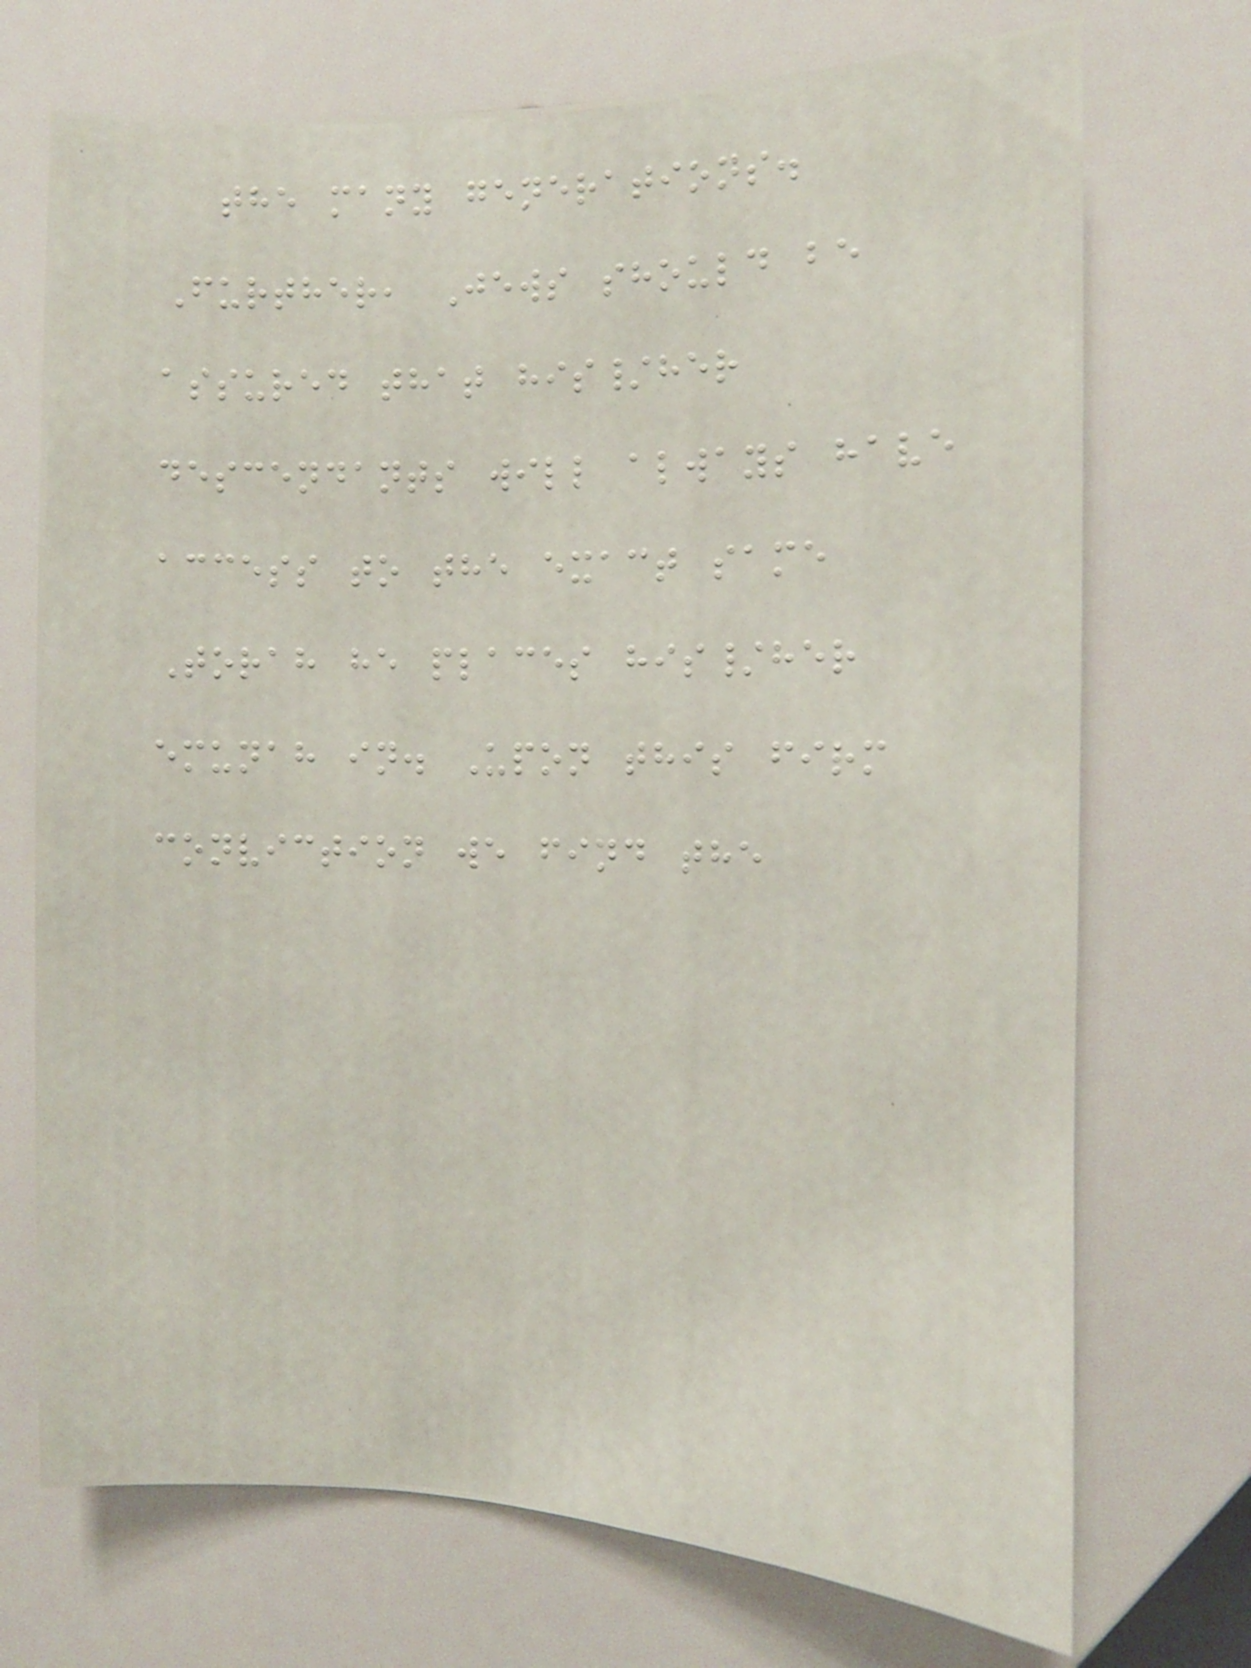the many generations.
Further, Jews should be
assured that his/her
descendants will always have
access to the exact same
Torah he places his/her
emunah in. Upon this firm
conviction we find the
